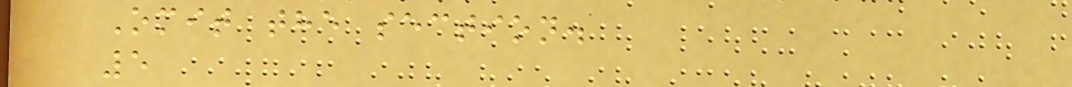Omit the section.
5
